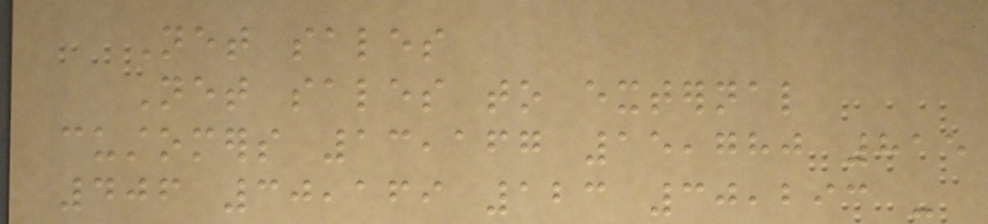Net sales
Net sales to external
customers 13,167 15,780 815
406 30,169 123 30,293 -
